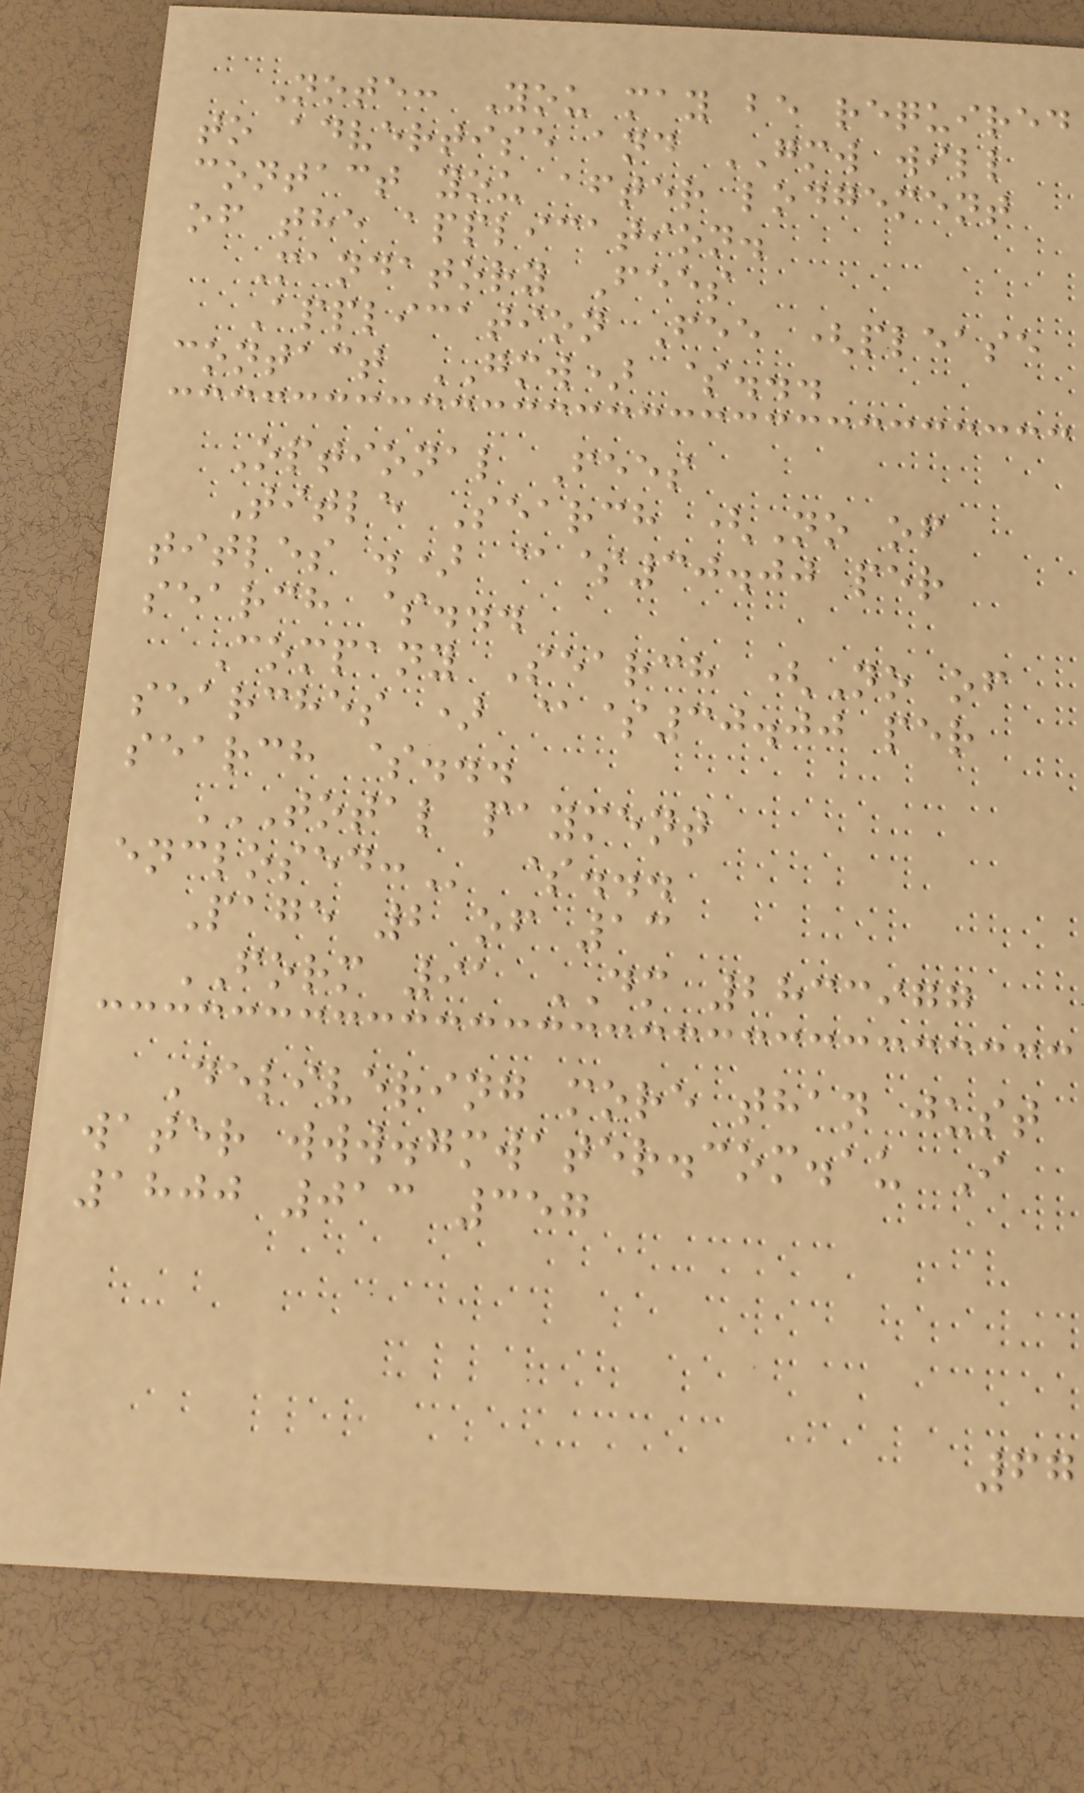Note: You may be required
to advertise and GMW will
contact you after lodgement
of the application.
Mandatory Fees
Application Fee (please
contact GMW) $...
Optional Fees
Title Search (No of
titles .) @$30.00 per
search $...
Company Search (No of
searches ) @$30.00 per
search $...
TOTAL PAYMENT
ENCLOSED: $...
Page 2 of 13
FORM 91 DM 2833977
Delivering more than just
water www.gmwater.com.au I
1800 013 357
67
